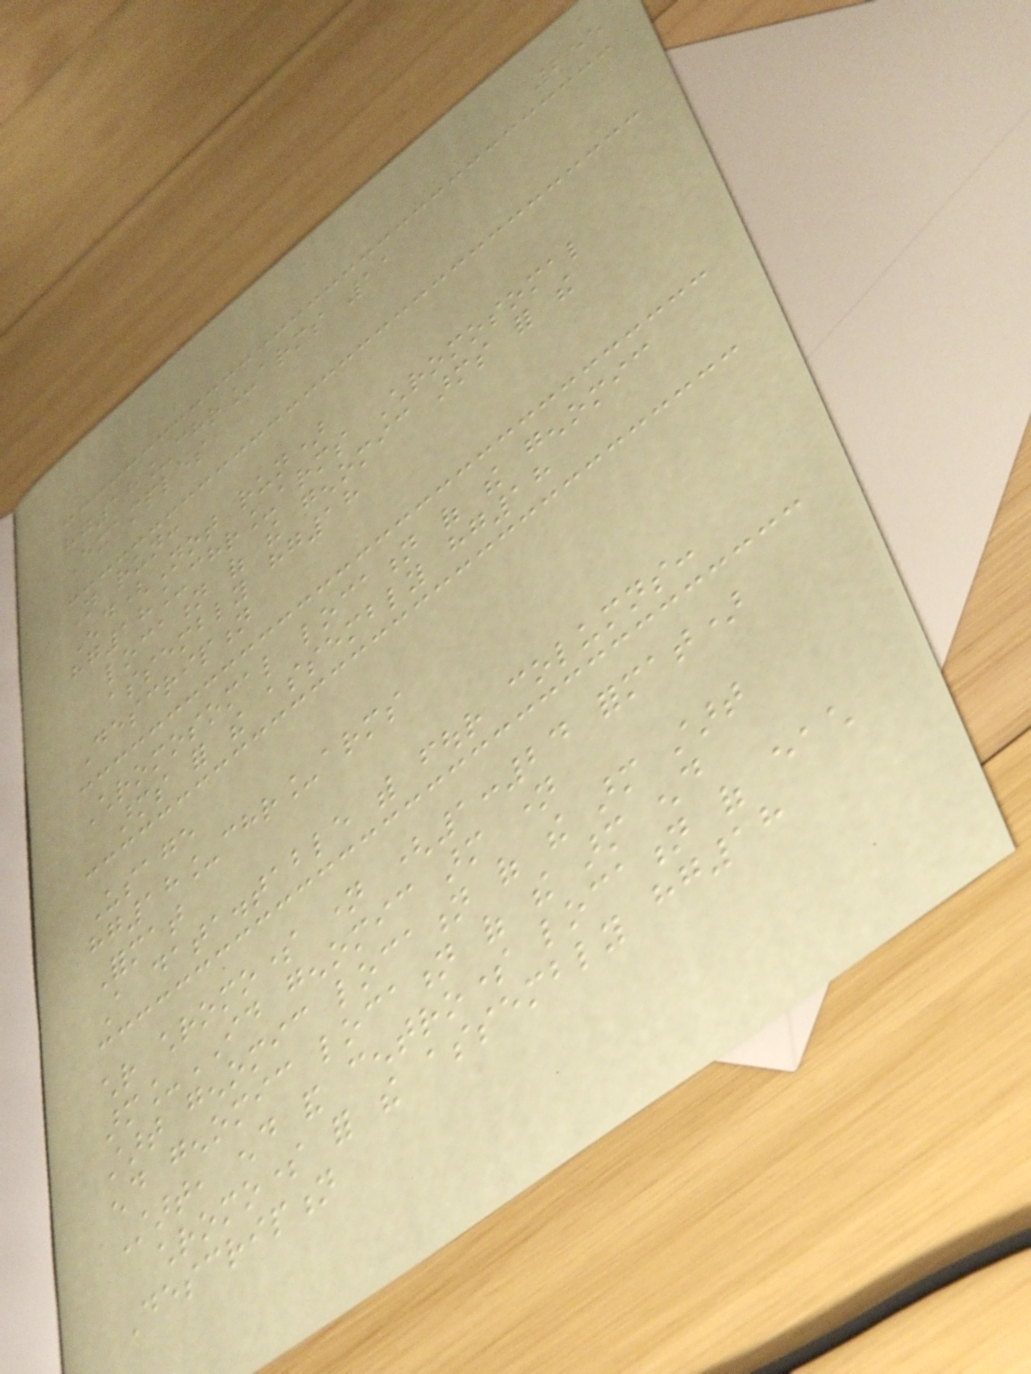255
hg18_chr_arms 11
Examples
Not run:
End(Not run)
hg18_chr_arms Chromosomal
location of the genomic arms for the
assembly hg18
Description
Chromosomal location of the genomic
arms for the assembly hg18
Usage
hg18_chr_arms
Format
A data.table with four columns:
chr chromosome name (1:24 format)
arm_ID genomic arm name
start genomic location of the arm start
end genomic location of the arm end
Start, end and centrosome location of each
chromosome for the assembly hg18
Description
